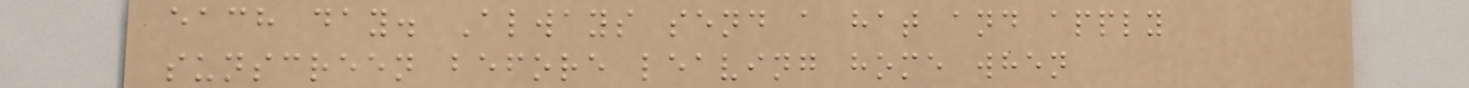each day. Always send a hat and apply
sunscreen before leaving home when
